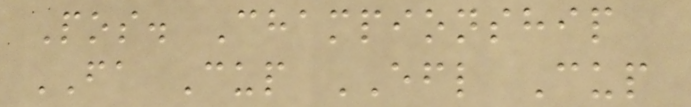Pos. Championship
FA Cup EFL Cup
